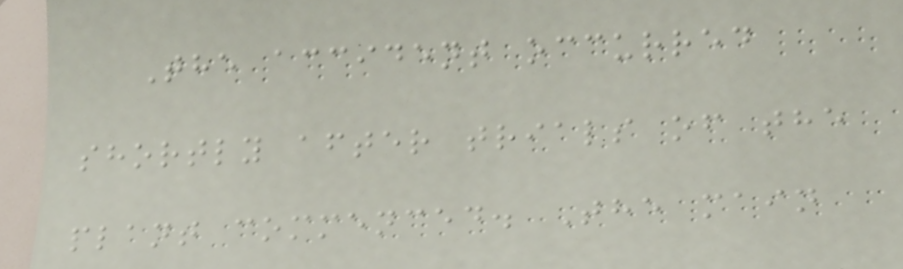The accident occurred
shortly after trials of the
plant commenced. The main
